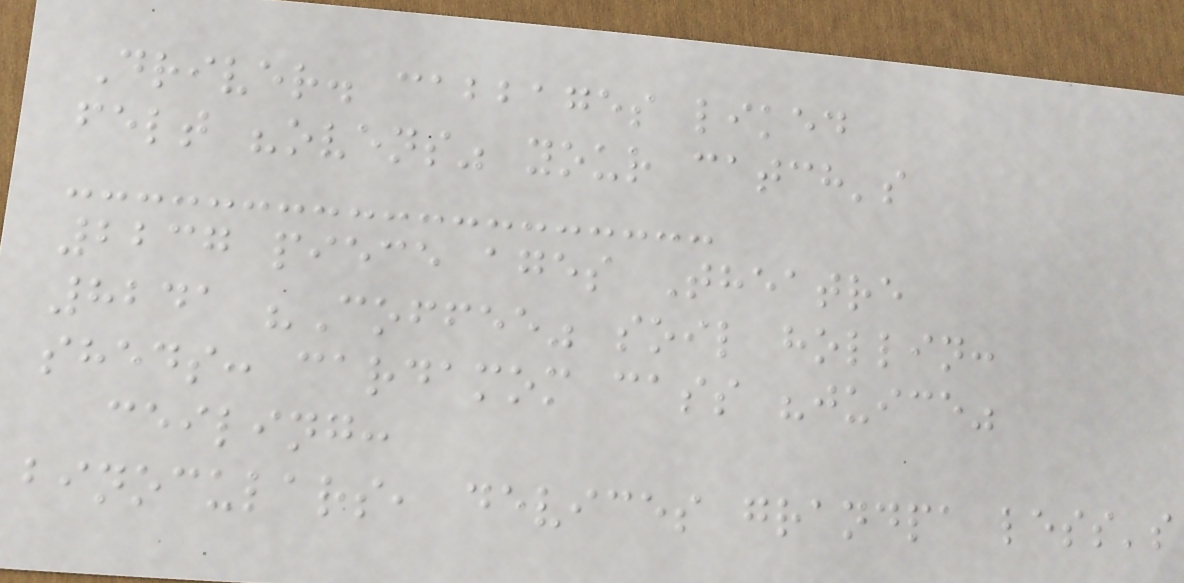Driver. cabbages liked
felt "ovens" your catch's
2237 piece ages Theatre
8241 "Coffee" soil hollin:
sheds: cardamom cass "juice"
ceiling:
binoculars, devices grandpa less's
